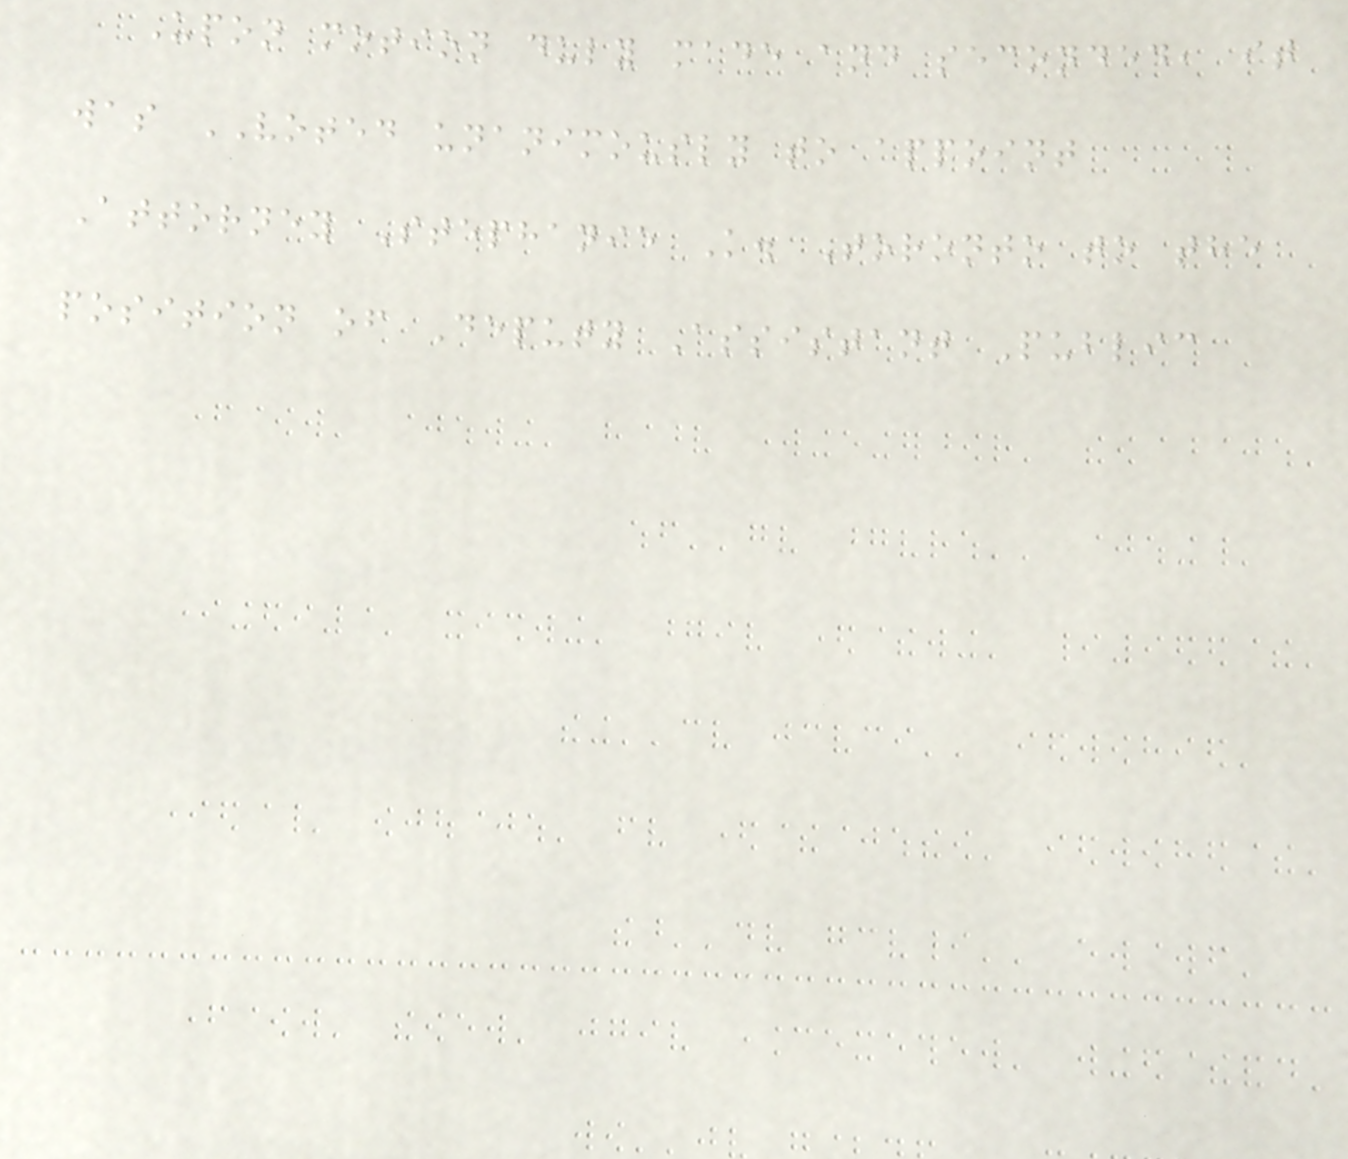Upon motion duly made and seconded, it
was VOTED unanimously to appoint
Attorney Stephanie K. Toronto to the
position of Deputy Assistant Public
